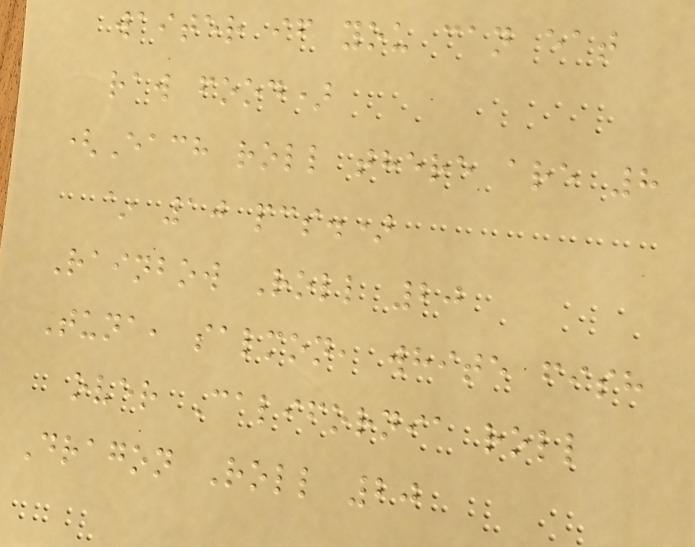waiter if you can eat
raw food)
(Each roll there are 8
~ 10 pcs.)
Rainbow Roll 20
Tuna, salmon, white fish
over California roll
Dragon Roll 20
